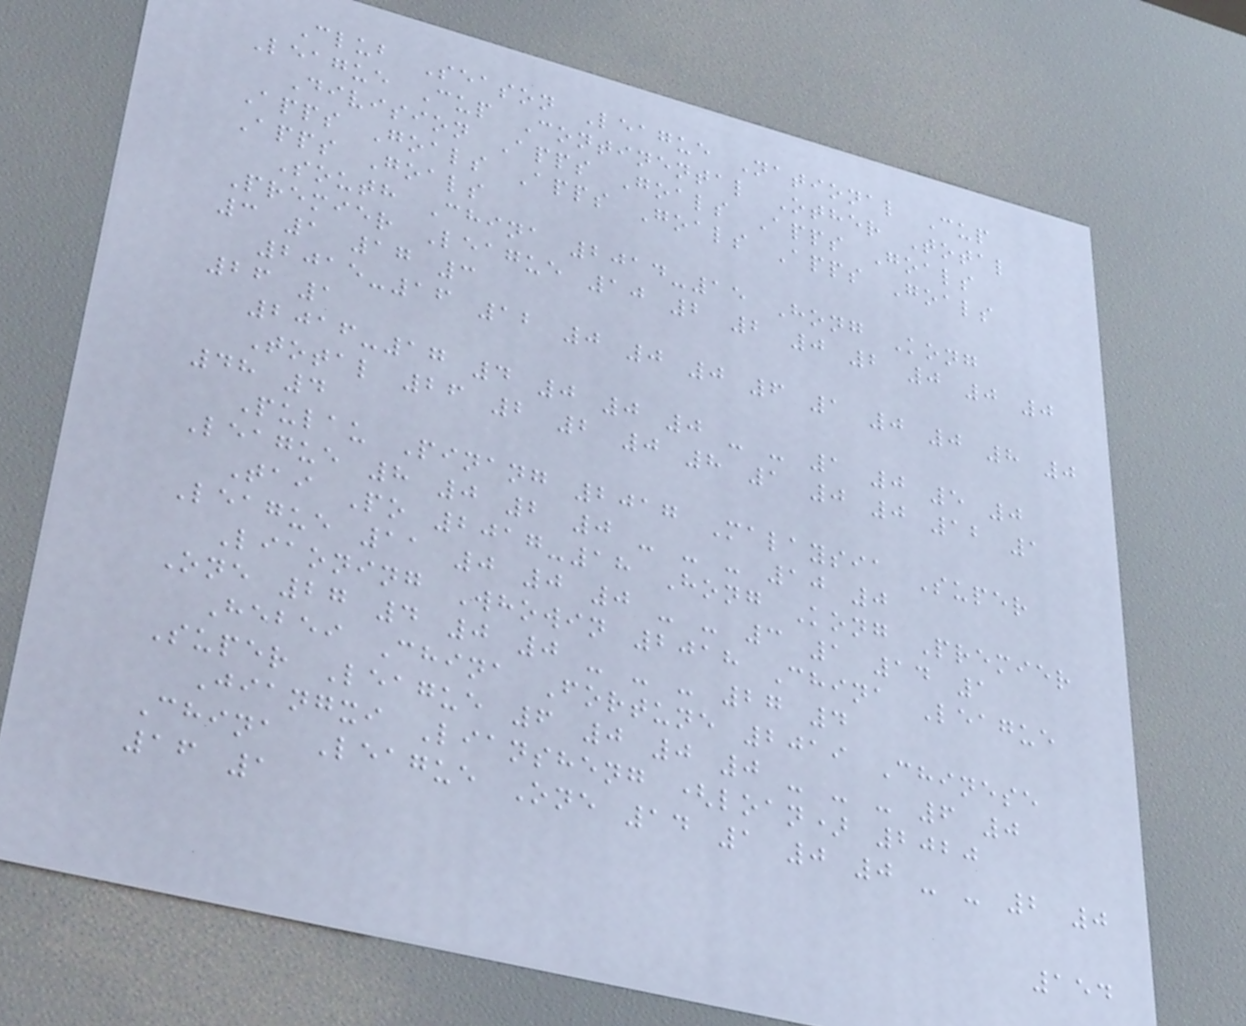Club Season League National Cup
League Cup Continental Other Total
Division Apps Goals Apps Goals
Apps Goals Apps Goals Apps Goals
Apps Goals
South China 2014-15 Hong Kong
Premier League 10 2 2 0 2 0 0 0
3 1 17 3
2015-16 12 0 0 0 6 1 0 0 8 0
26 1
2016-17 4 0 0 0 - - 1 0 5 0
Total 26 2 2 0 8 1 0 0 12 1
48 4
Pulau Pinang 2017 Malaysia Super
League 8 0 2 0 - - - 10 0
Tai Po 2017-18 Hong Kong Premier
League 11 0 0 0 - - 3 1 14 1
Liaoning Whowin 2018 China League
One 27 4 0 0 - - - 27 4
Hebei China Fortune 2019 Chinese
Super League 6 0 0 0 - - - 6 0
Jiangxi Liansheng (loan) 2020
China League One 14 1 0 0 - - 2 0
16 1
154
